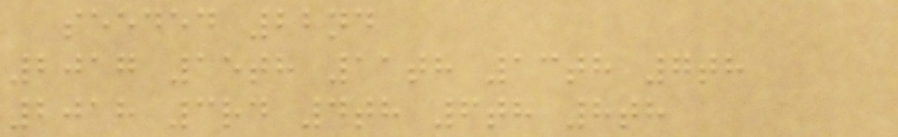seeded 22nd
2017 15th 11th 13th 7th
2018 3rd 4th 6th 8th
